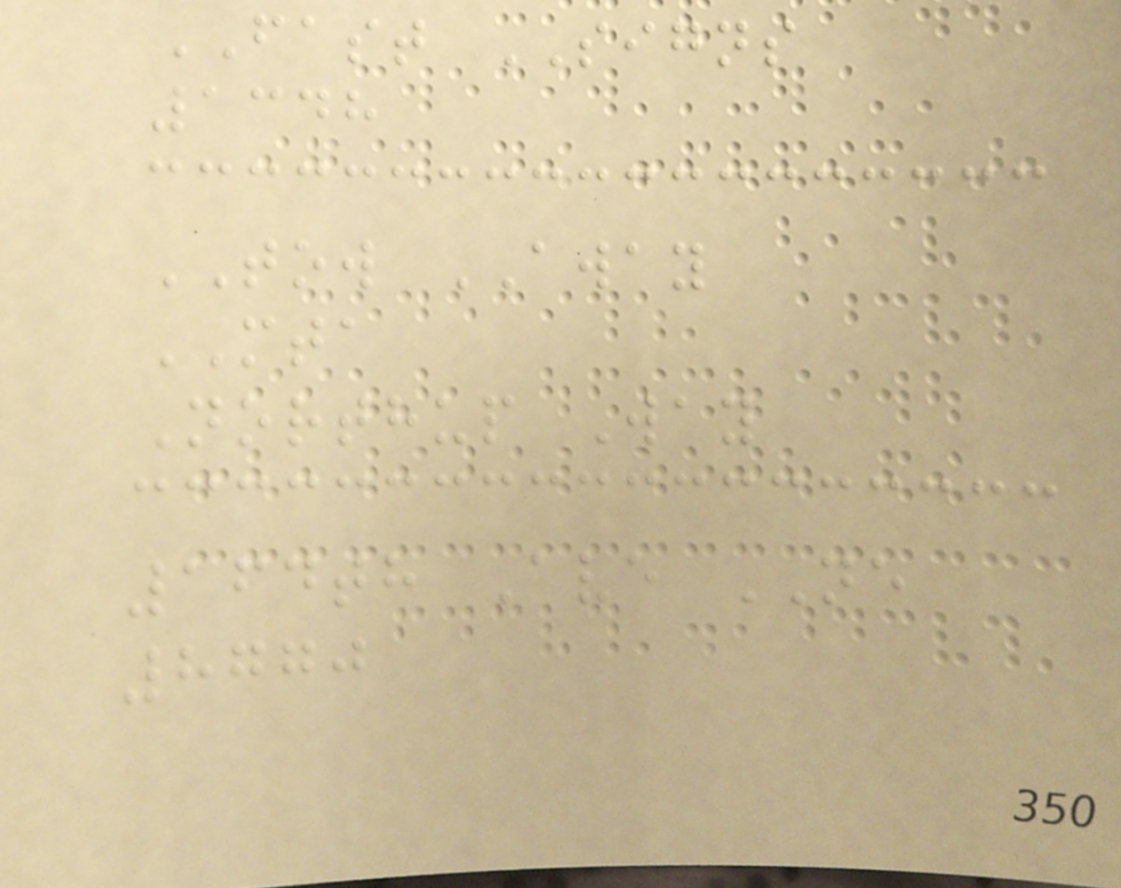FAST SIGNS
1348
TOW AWAY
MTA
Northup Way
164th Ave NE
8770
